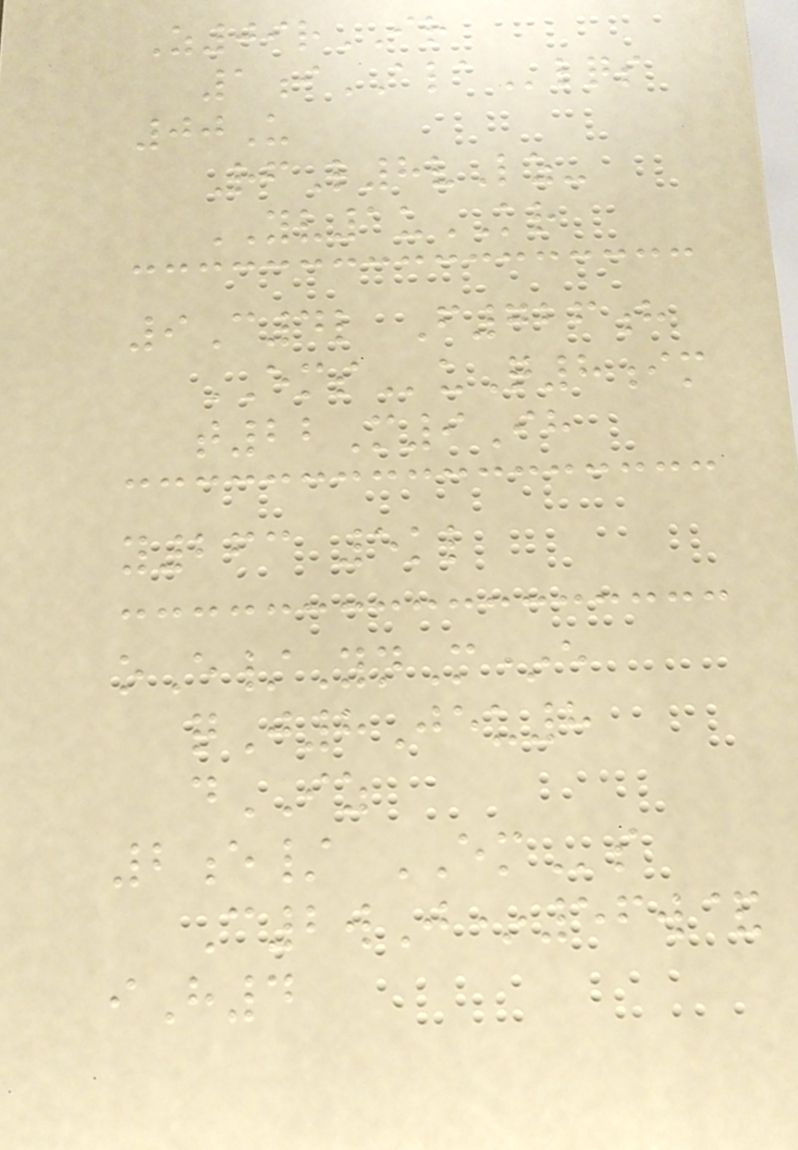Z09rIR
1iALAlqs
00U
RfL8vLz-
YV1uKR
9C4l F726h
EMSuQ8im
t22M9Ih
y263 5kl
oE/YnM*e
qJ8Jeu8
dIZ
2e/ EMs
C2wJ*56w&
iH4
